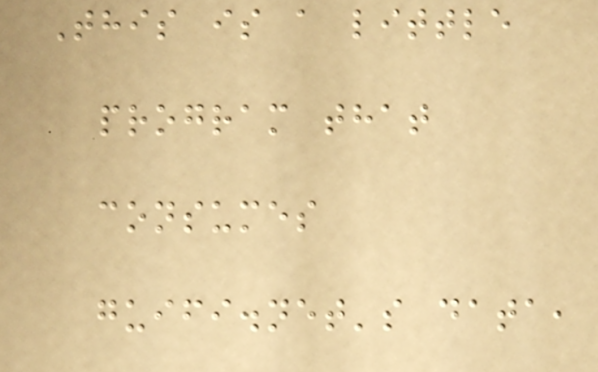This is a little
program that
consumes
guifi.net's data,
